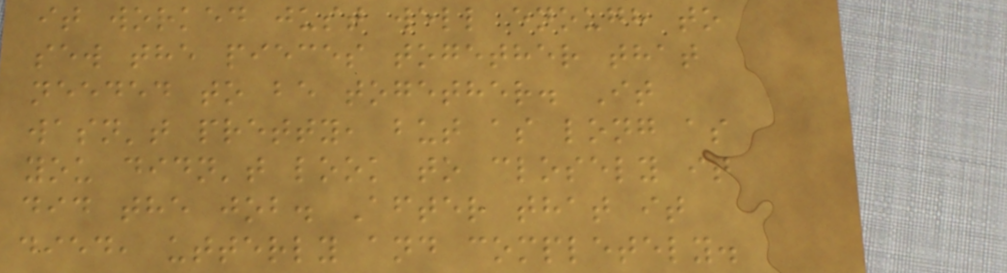it worked just well enough to
sew the pieces together that
needed to be together. It
wasn't pretty, but as long as
you didn't look to closely it
did the job. After that it
died, utterly and completely.
